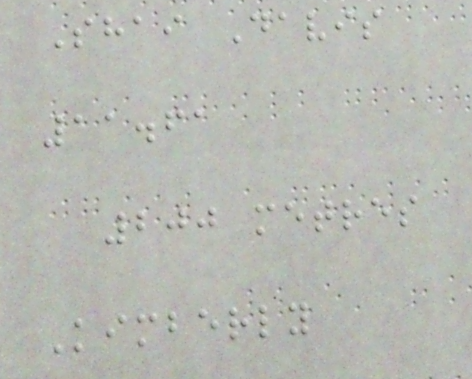Shai Davis
11.61
200 metres
Kimberly
